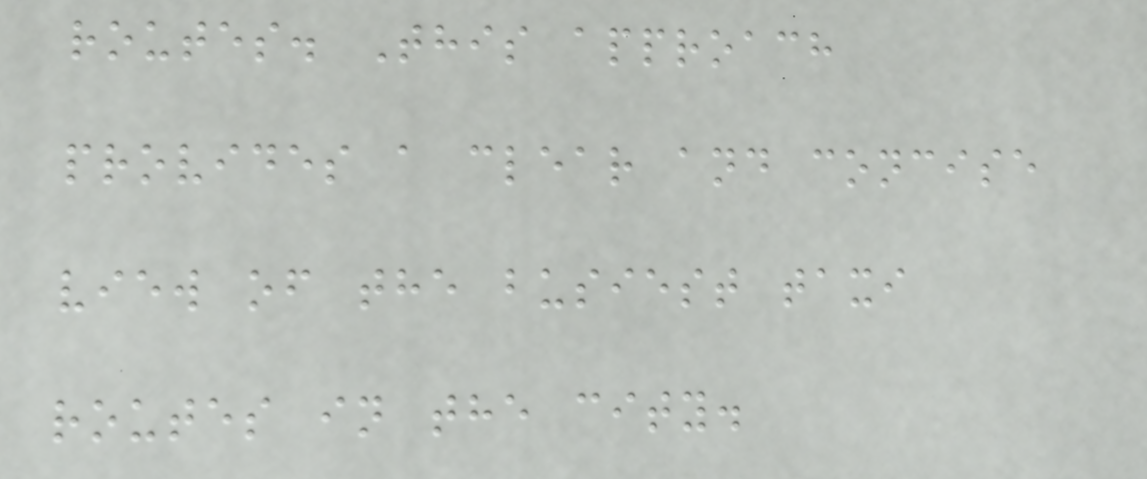routes. This approach
provides a clear and concise
view of the busiest taxi
routes in the city.
